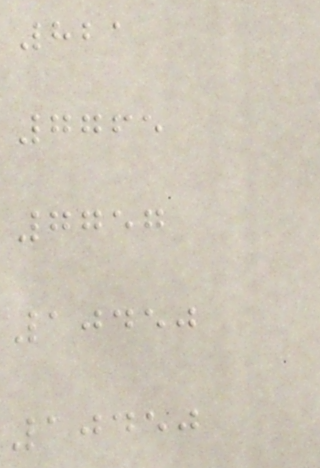821
7765
7757
10450
10450
